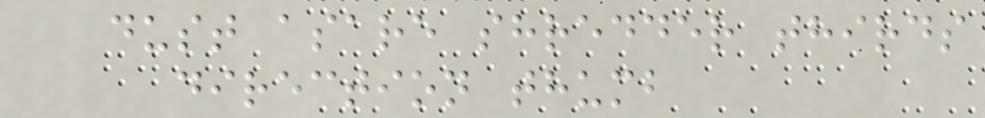dust asare shredder thirds
direction thumb
